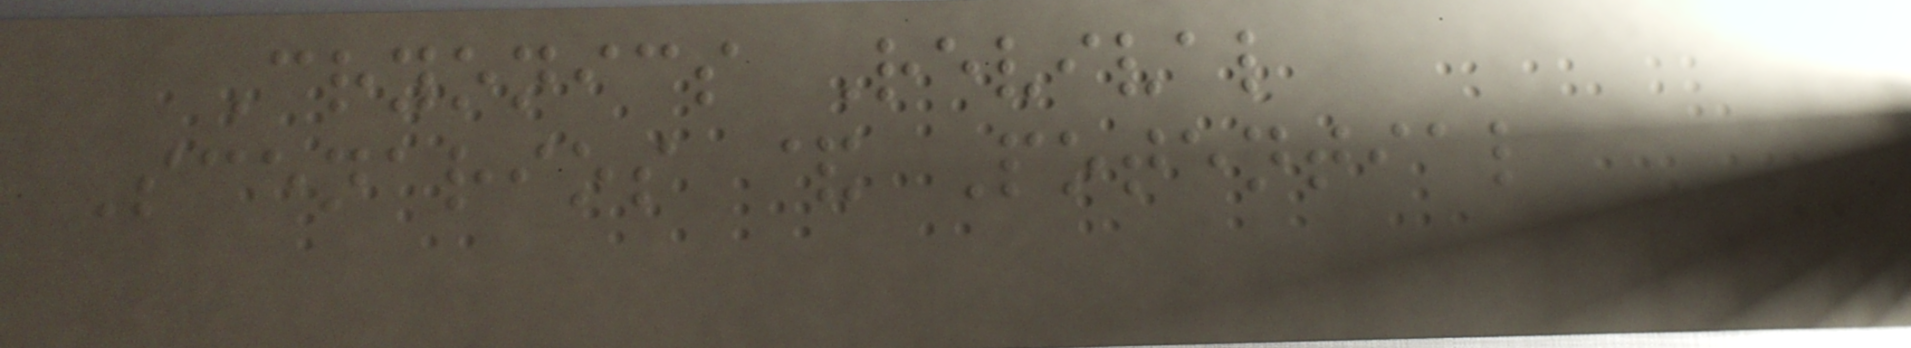Cryonics Revival
Scenarios & Potential
